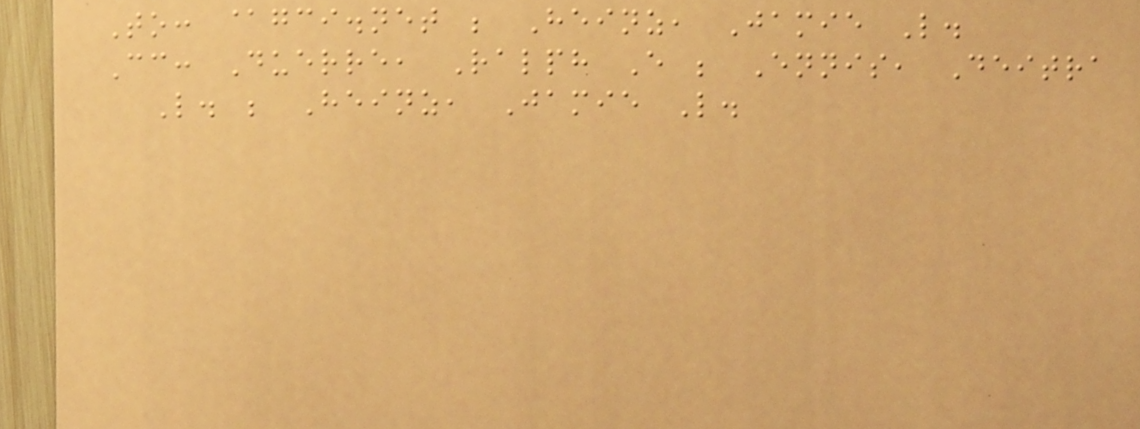To: @gci.net ; Heinz, Jamie L.
Cc: Duerre, Ralph E ; Ennis, Deitra
L. ; Heinz, Jamie L.
